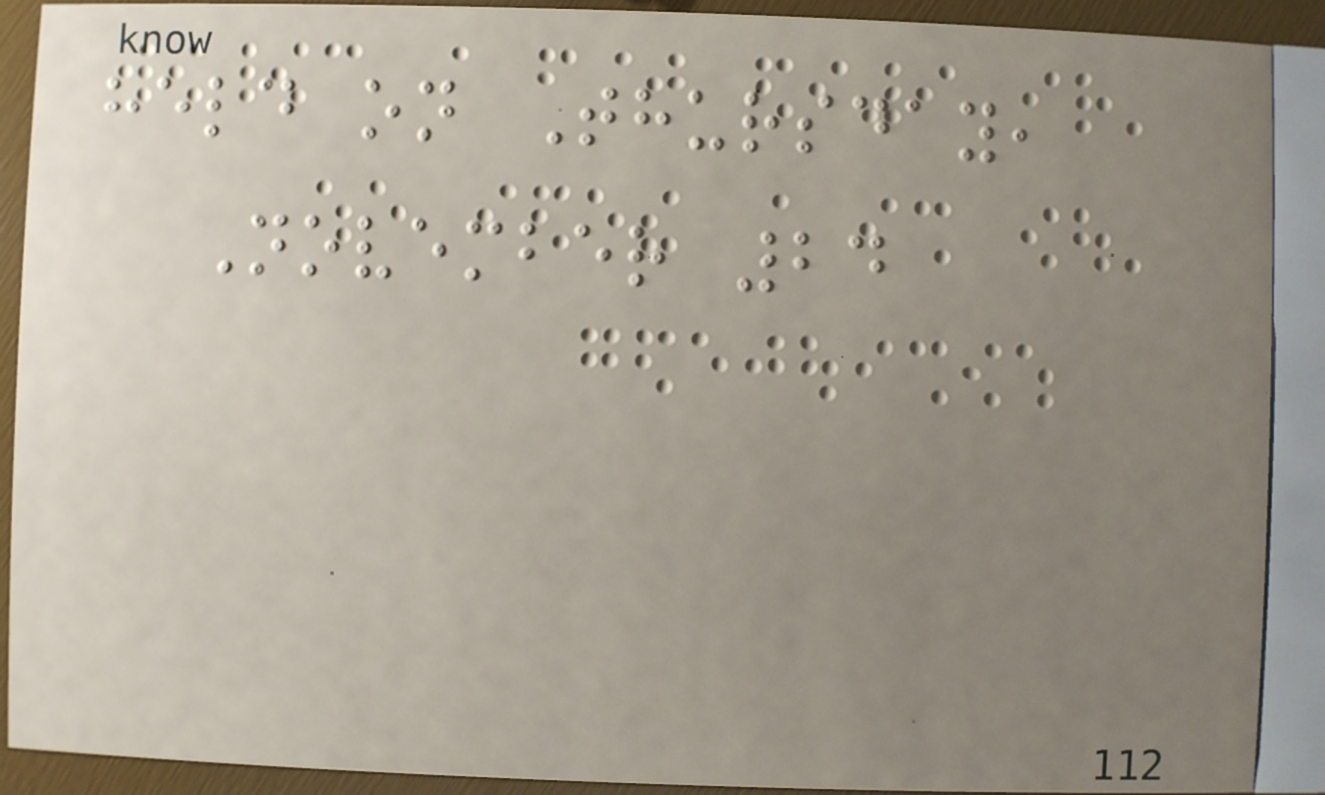held on Thursday,
November 24
